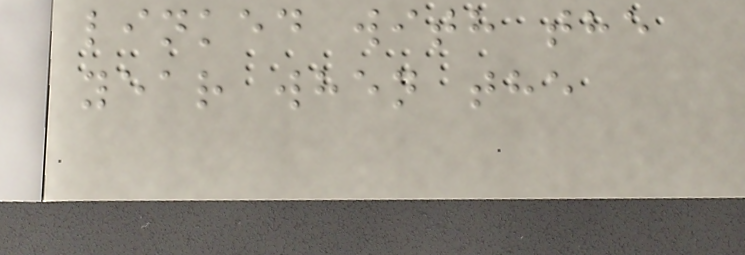linked with the
year when the
